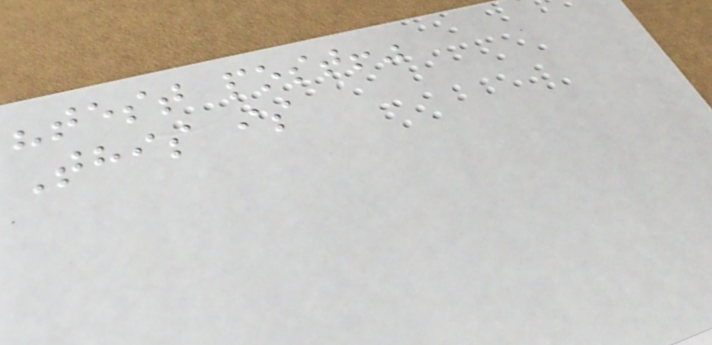"test post!"
This is
